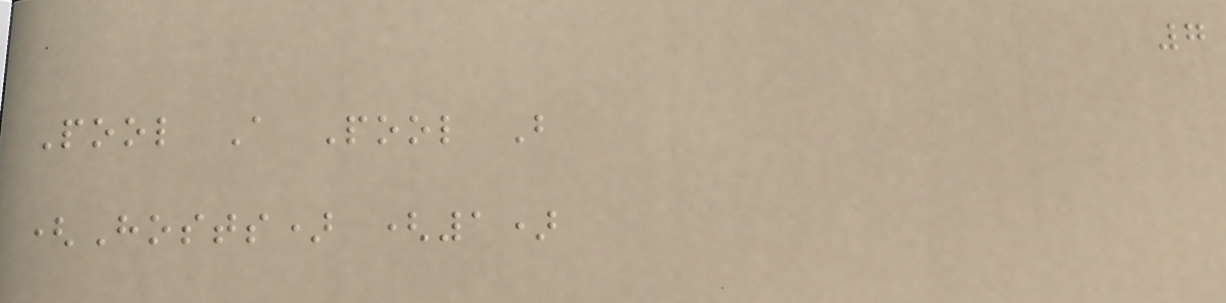7
Pool A Pool B
(Hosts) (1)
